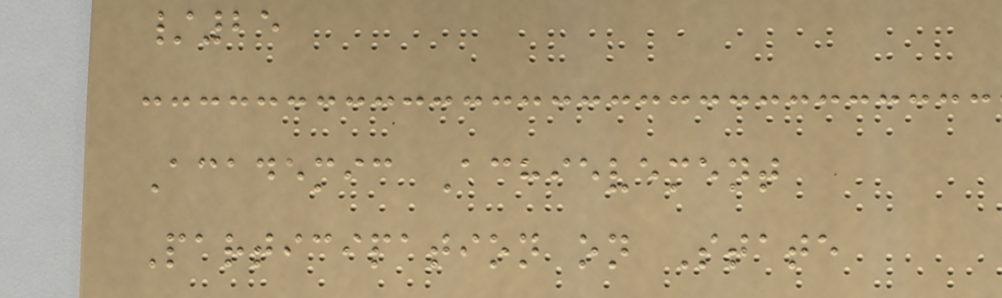/25
Academic Achievement
Participation on State
